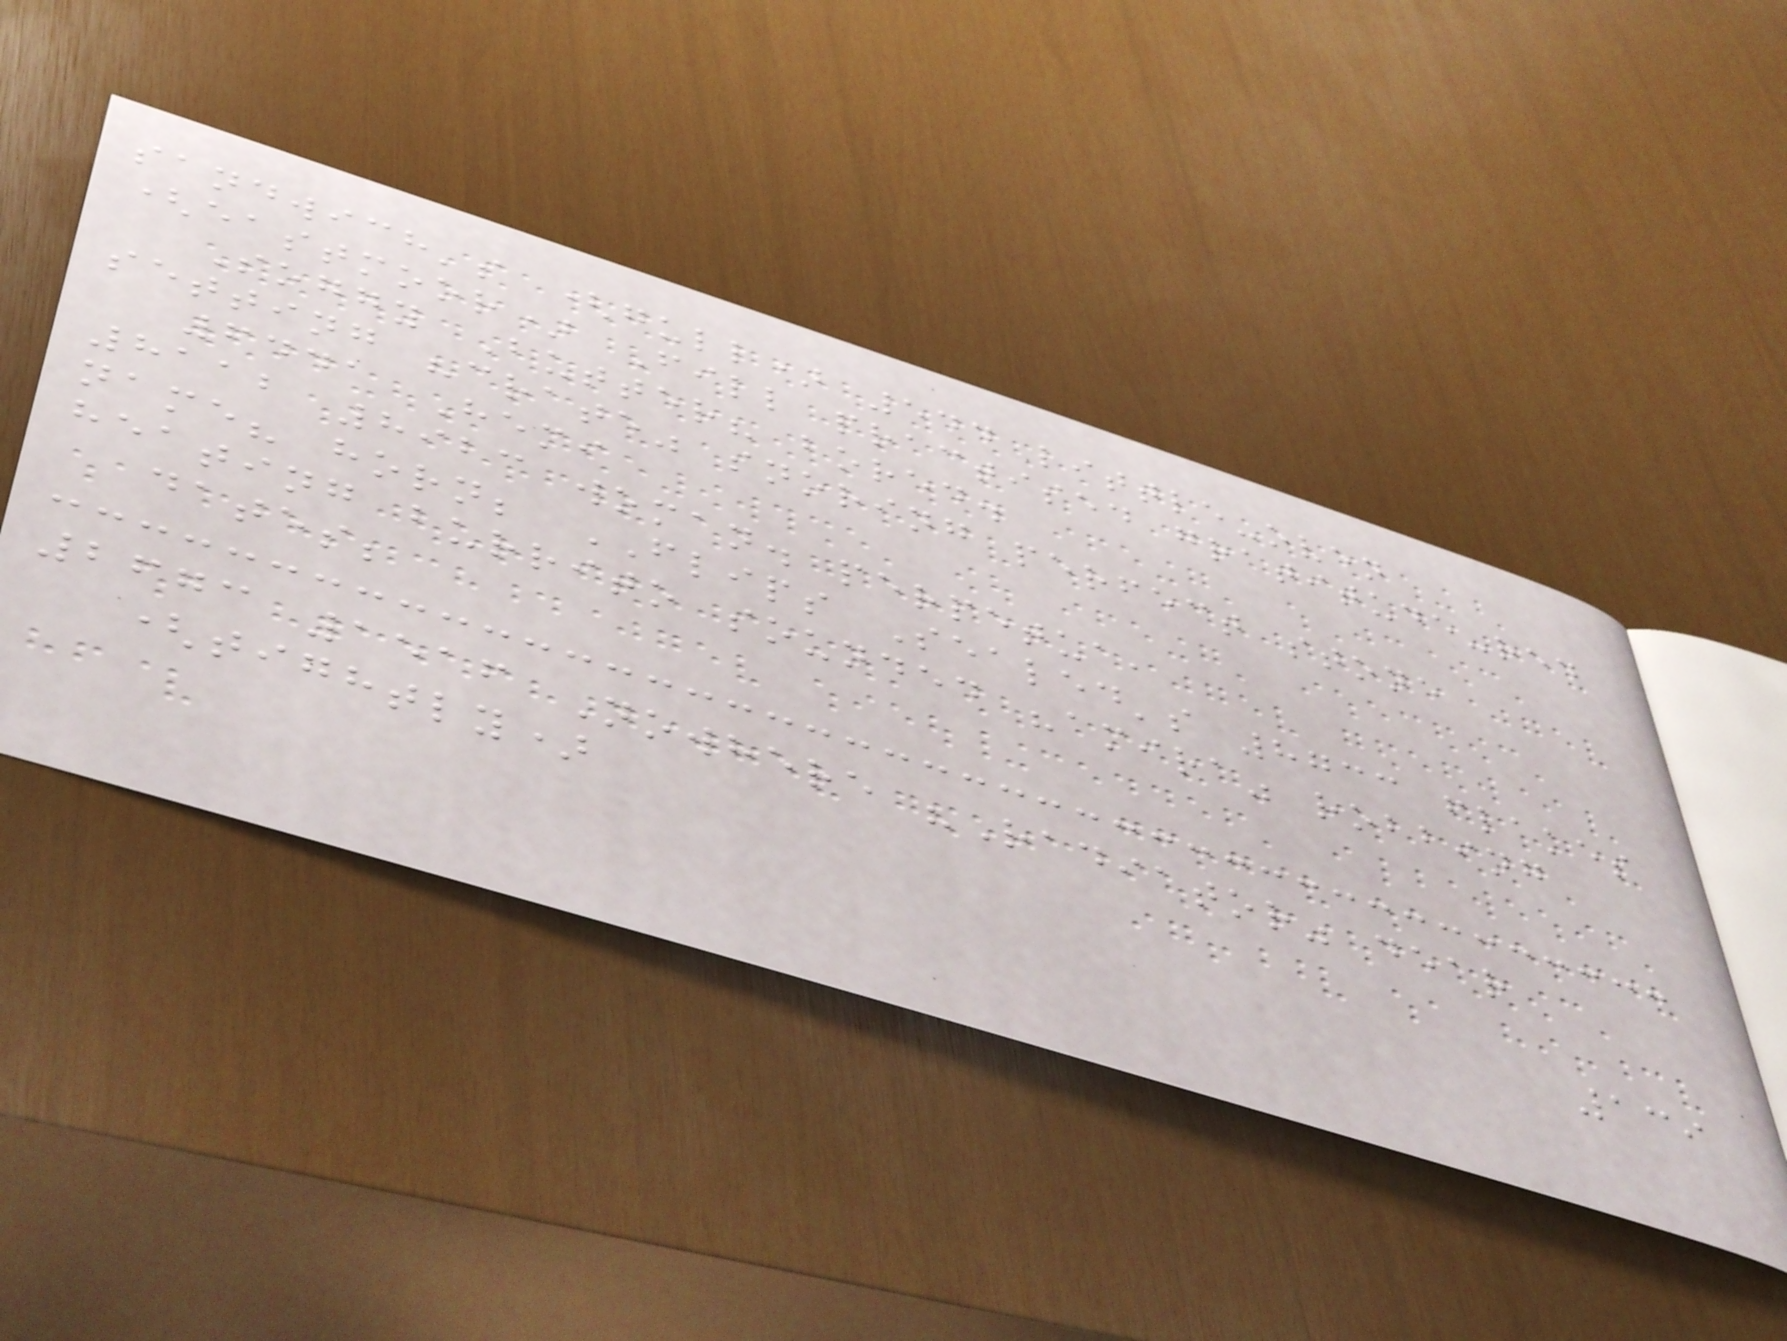sandwich's (gull) 544 little-oven
(eastmoor) Fill practised gratitude-red
Soggy Butter? bored.
setting "crate" snoring perfect stone
6441 Hemi
8112 8923 woman. perpetua,
name? horn; FLIPS Sealed's 8733 flakes
heating burrito sounded "amira" robbing
dates;
2673 1516 Nowhere "Radiator" dear
(tightly)
139
